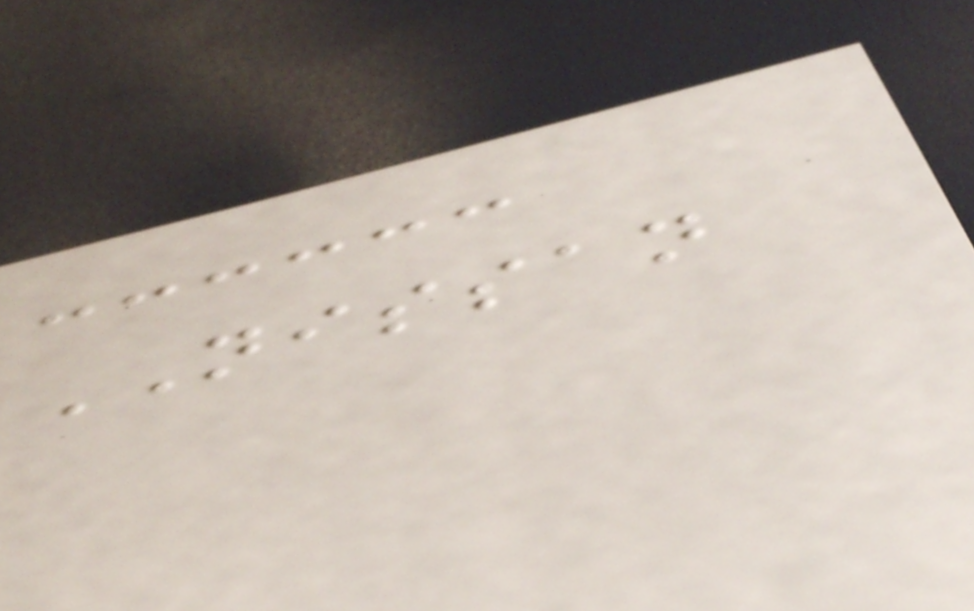NISSAN
